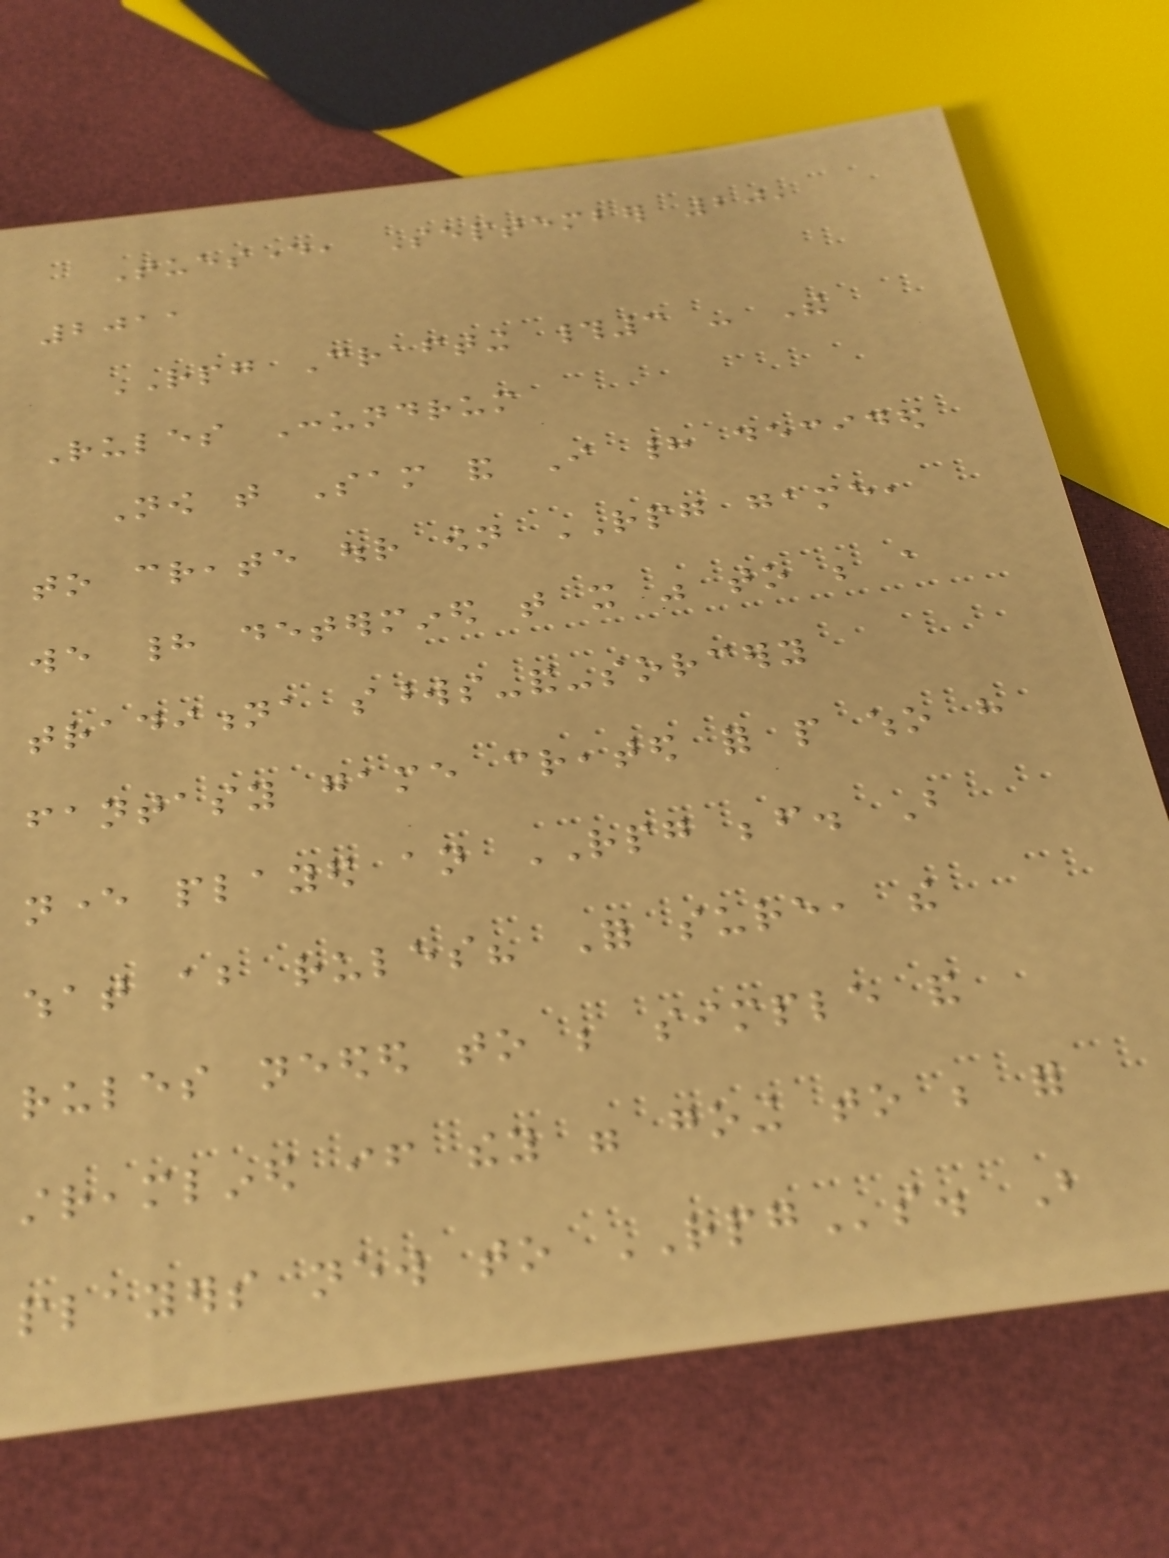Tuesday, September 20,
2011
RPG Crafting #3 - The
Rules Conundrum
Now that Sam and I had decided
to create our own RPG game,
we had determined that it was to be a
traditiona swords-and-sorcery
fantasy game created for people who have
never played an RPG before. But
what about rules? For sure, the
rules needed to be simple and
streamlined if they were going to be for
players new to RPGs. But
